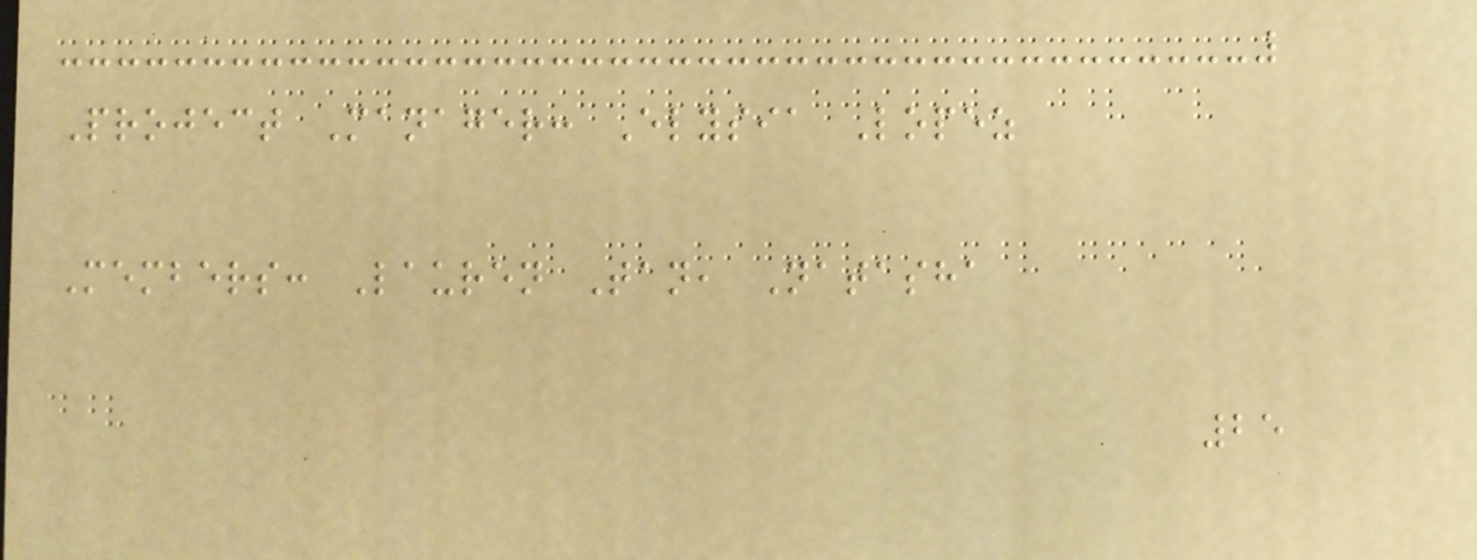Project Manager: Elysia Lopez
Members: Lauren Tan, Natasha
25
